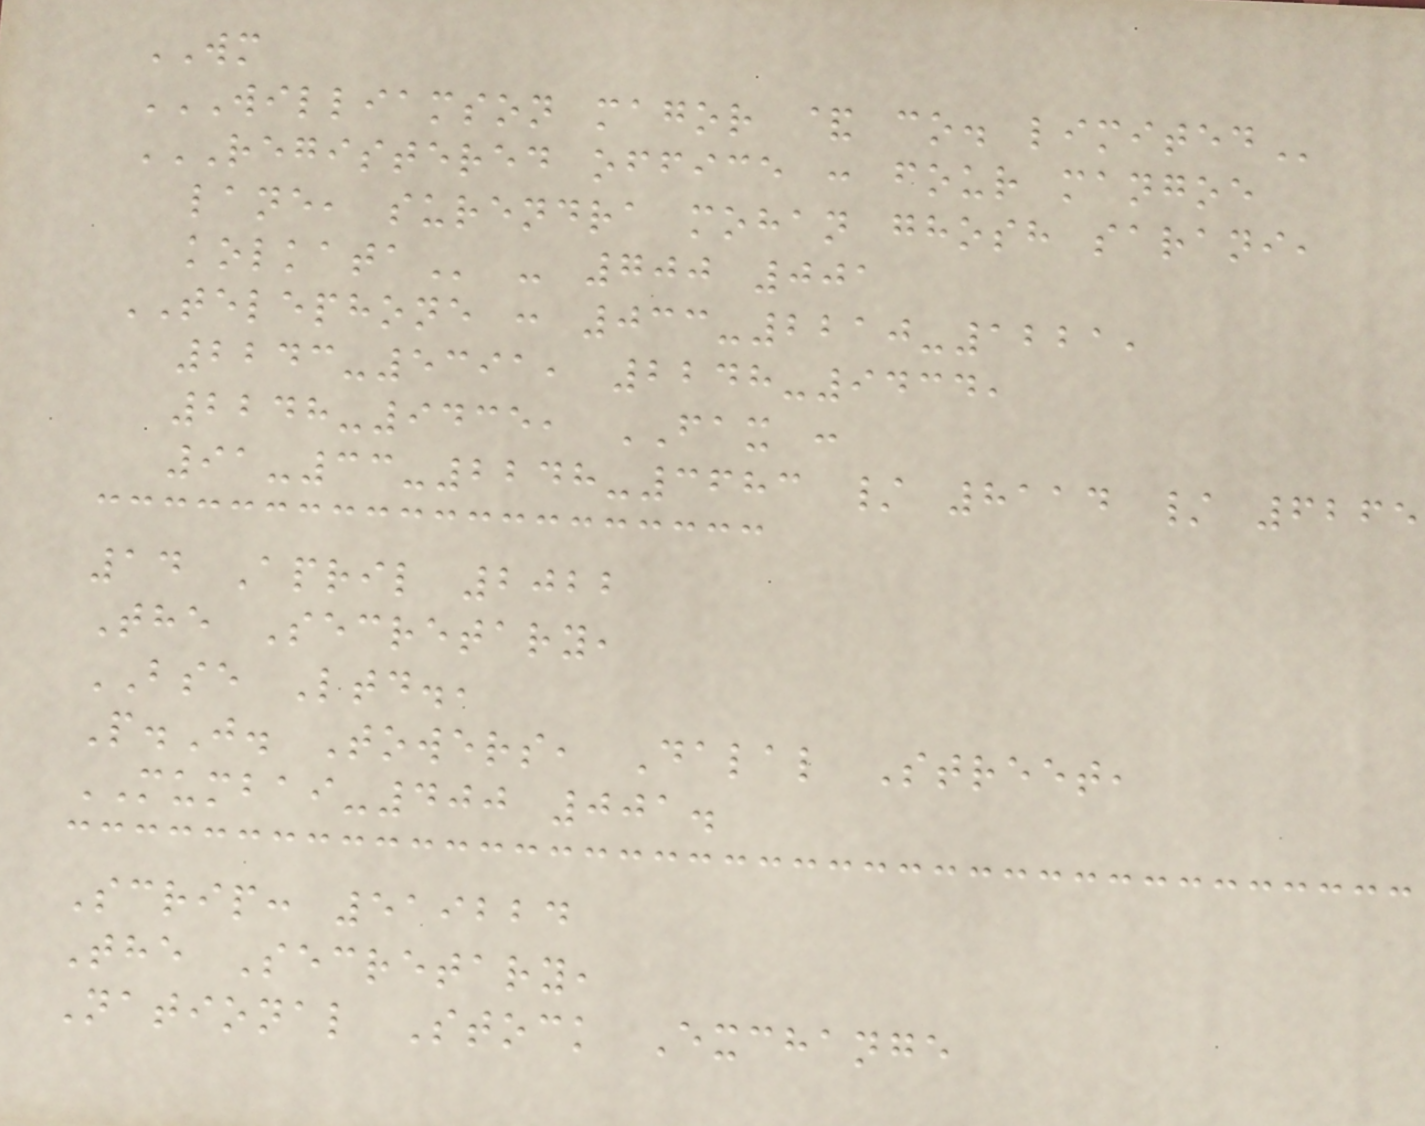WM
WILLIAMSON MAGOR & CO. LIMITED
REGISTERED OFFICE : FOUR MANGOE
LANE, SURENDRA MOHAN GHOSH SARANI,
KOLKATA - 700 001
TELEPHONE : 033-2210-1221,
2243-5391, 2248-9434,
2248-9435, FAX :
91-33-2248-3683 / 8114 / 6265
14 April 2022
The Secretary,
BSE Ltd.,
P.J. Towers, Dalal Street,
MUMBAI-400 001.
Scrip: 519224
The Secretary,
National Stock Exchange
